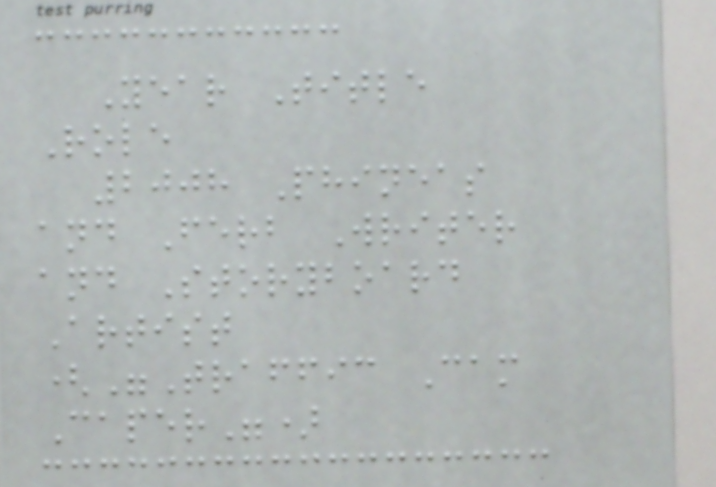Year Title
Role
2008 Phineas
and Ferb Writer
and Storyboard
Artist
("Traffic Cam
Caper")
